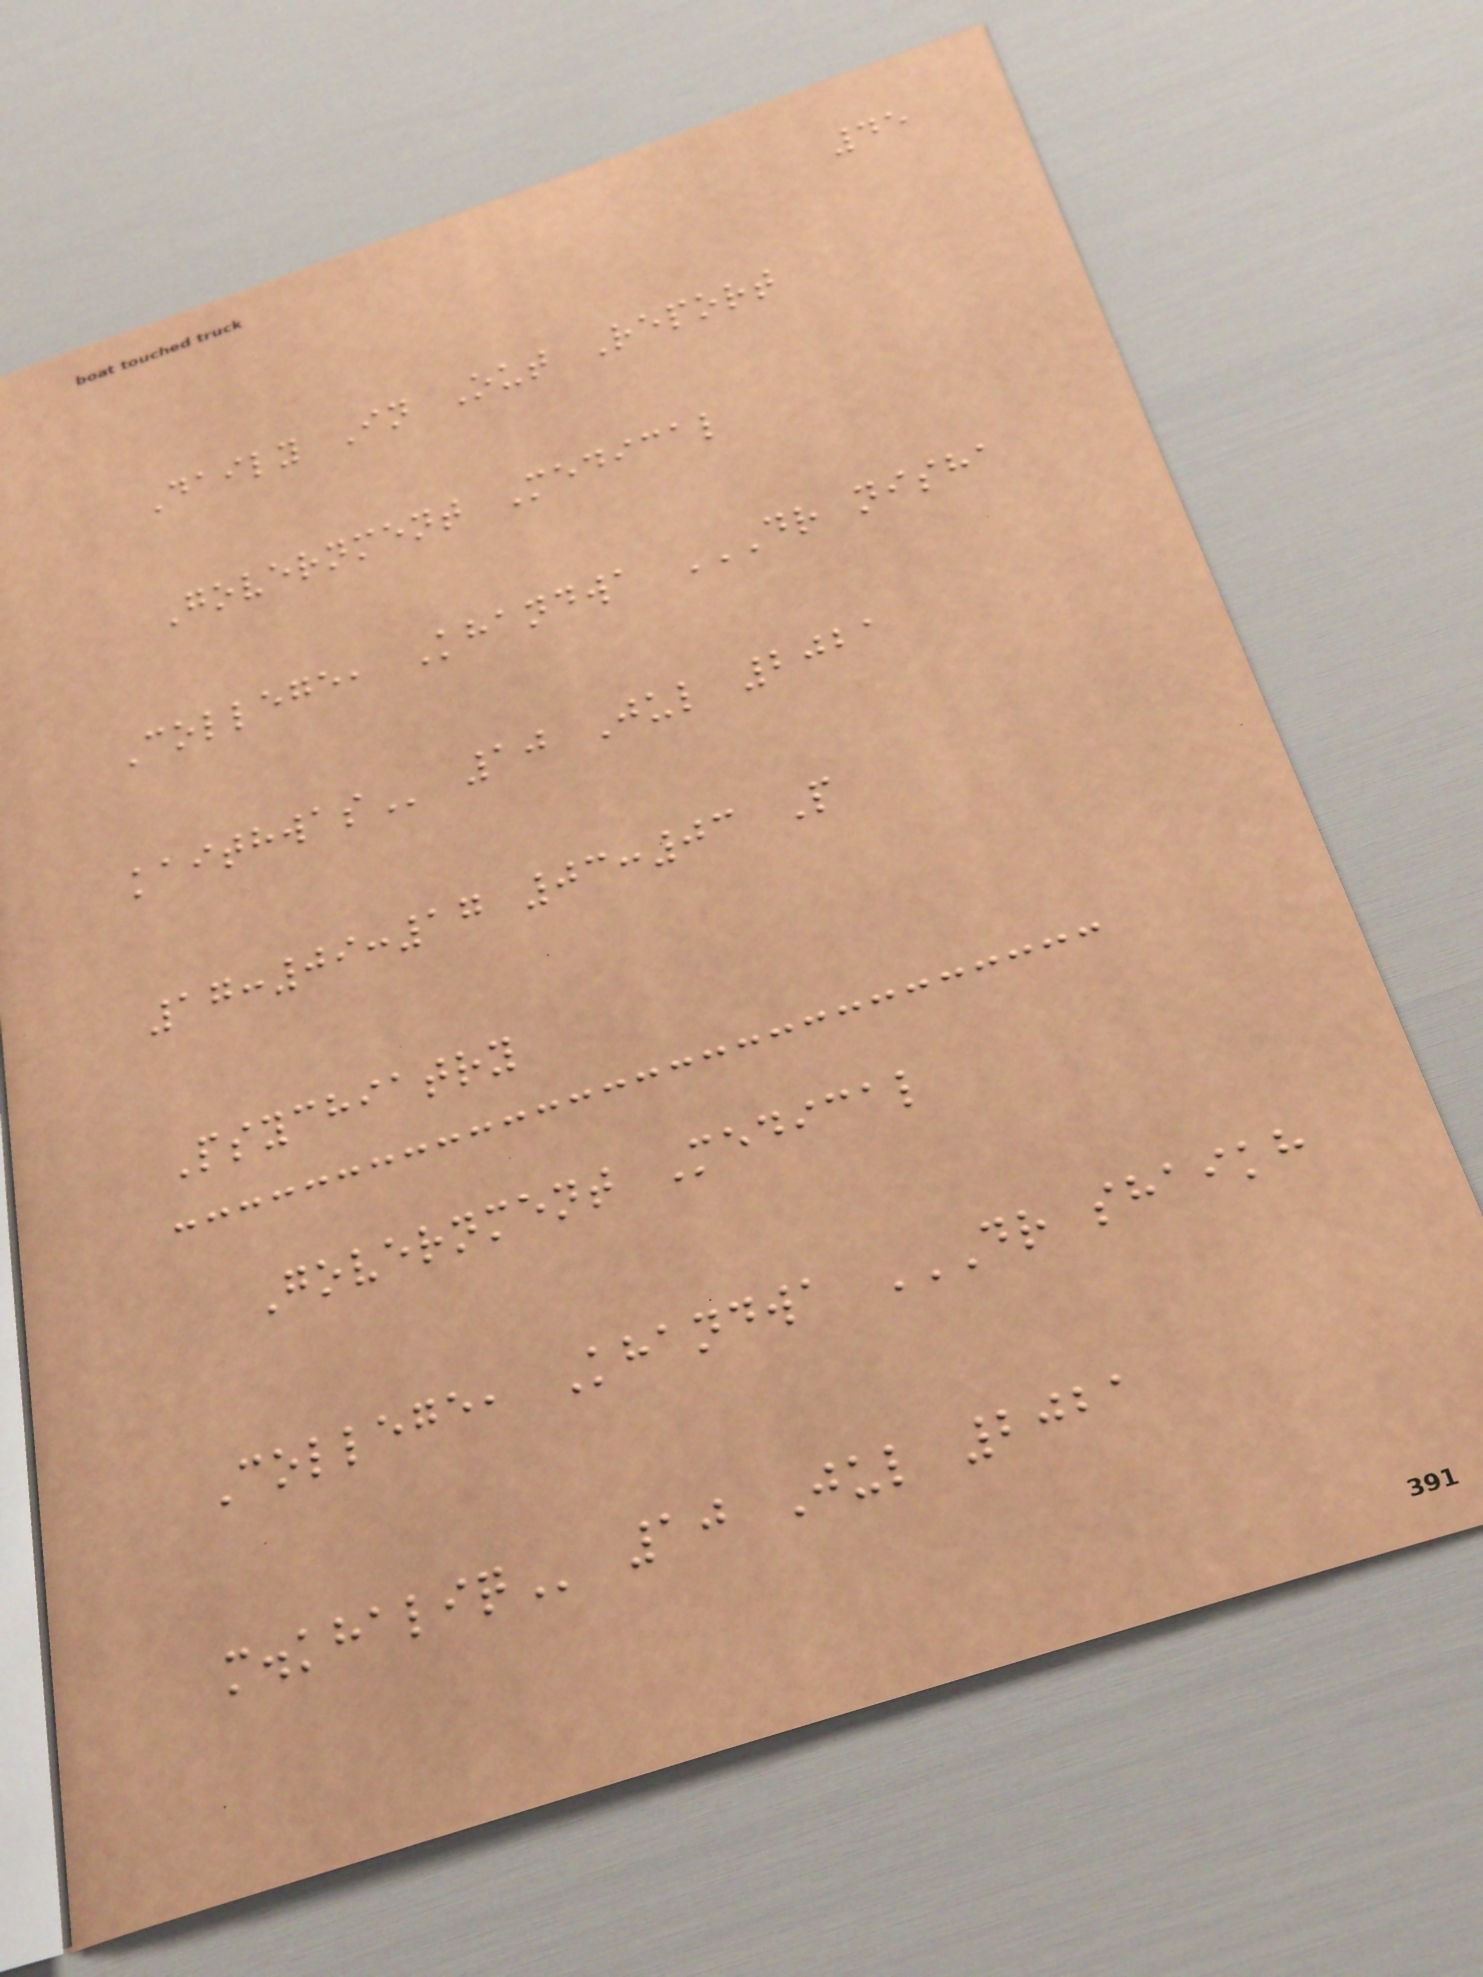45
Daily In Out Report
Government Medical
College, Khandwa DR NISHA
KAITHWAS 10 Jul 2021
17:09:17 03:03 P
Psychiatry
Government Medical
College, Khandwa DR SHAIKH
M.KHALIQ 10 Jul 2021
